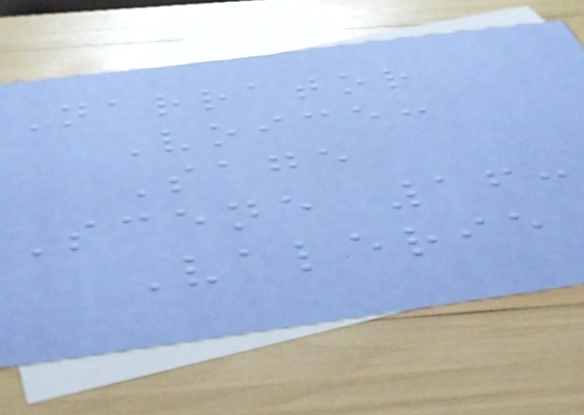Narrator
Voice:
Sage
Scene 16:
Valerie
